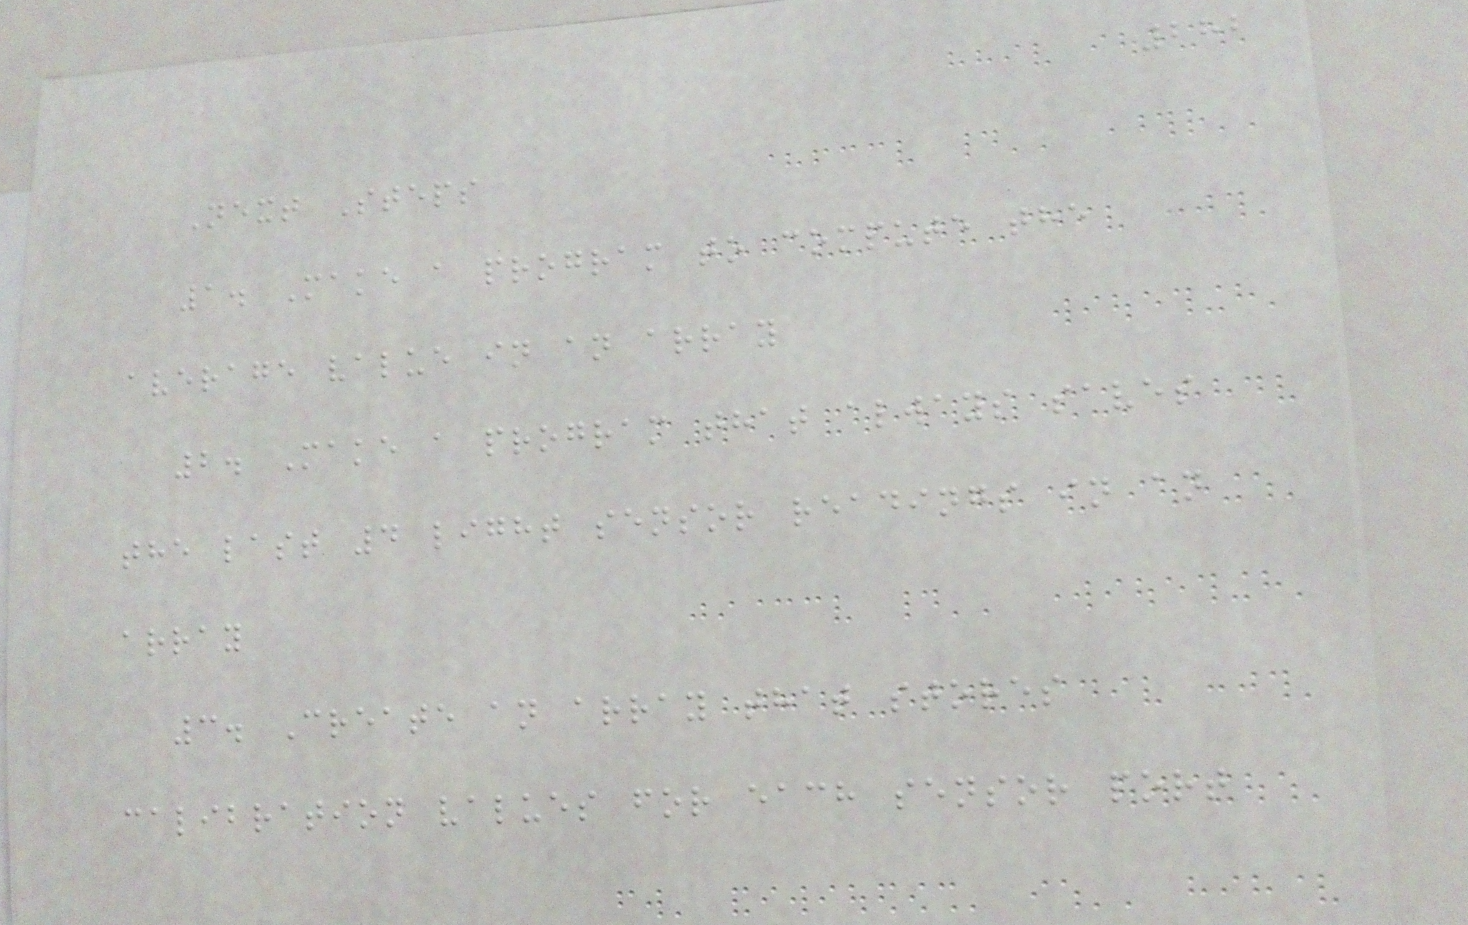282
Next Steps
1. Make a program to compute the
average value in an array
2. Make a program that always saves
the last 4 light sensor readings in an
array
3. Create an array that stores
calibration values for each sensor port
